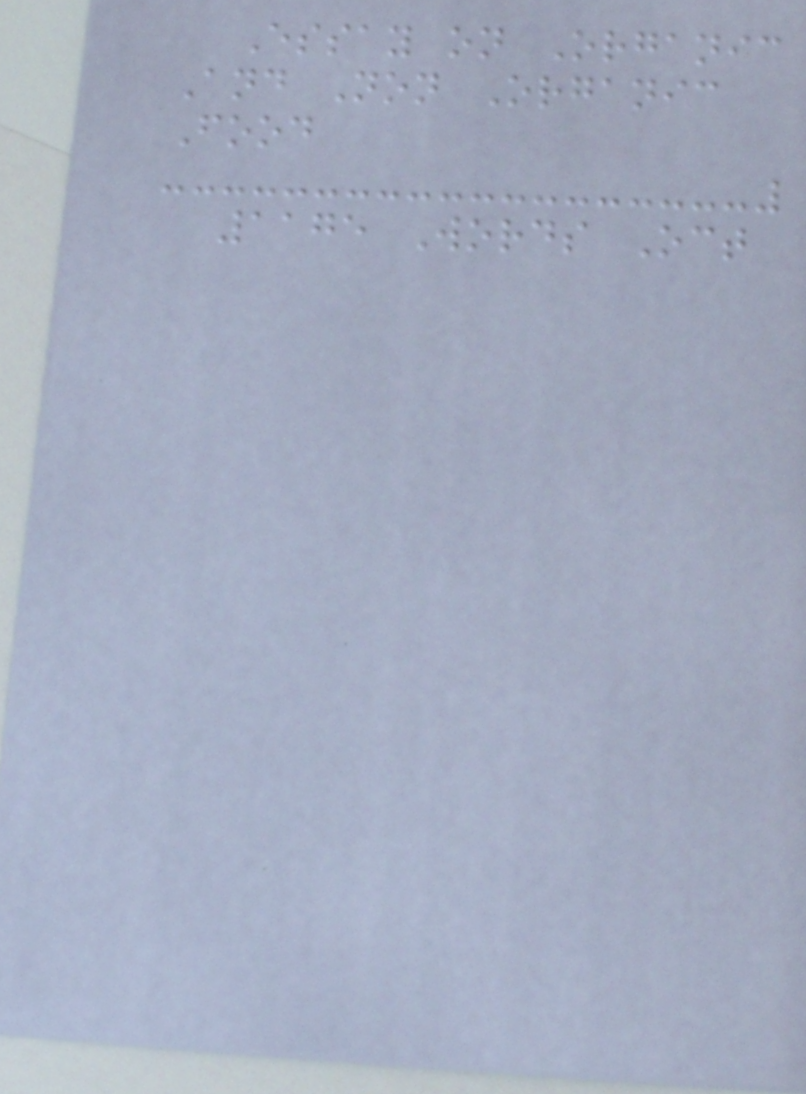Essay on Organic
And Non Organic
Food
1175 Words Oct
